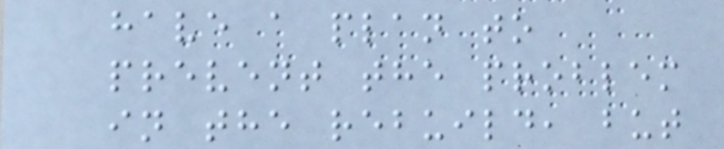have a plan to
prevent the problem
in the rebuild, but
